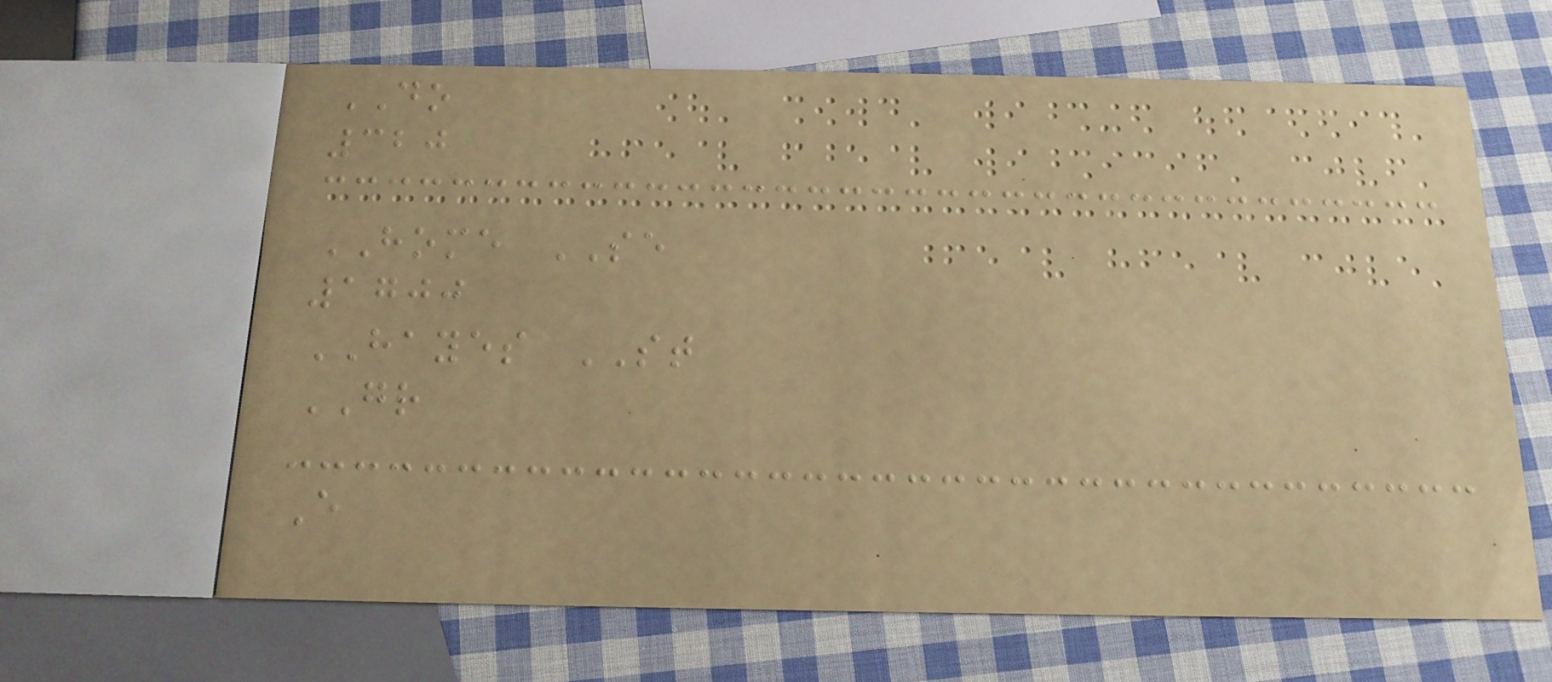DO
320
HOME SE
1700
HAYES ST
GR
E
